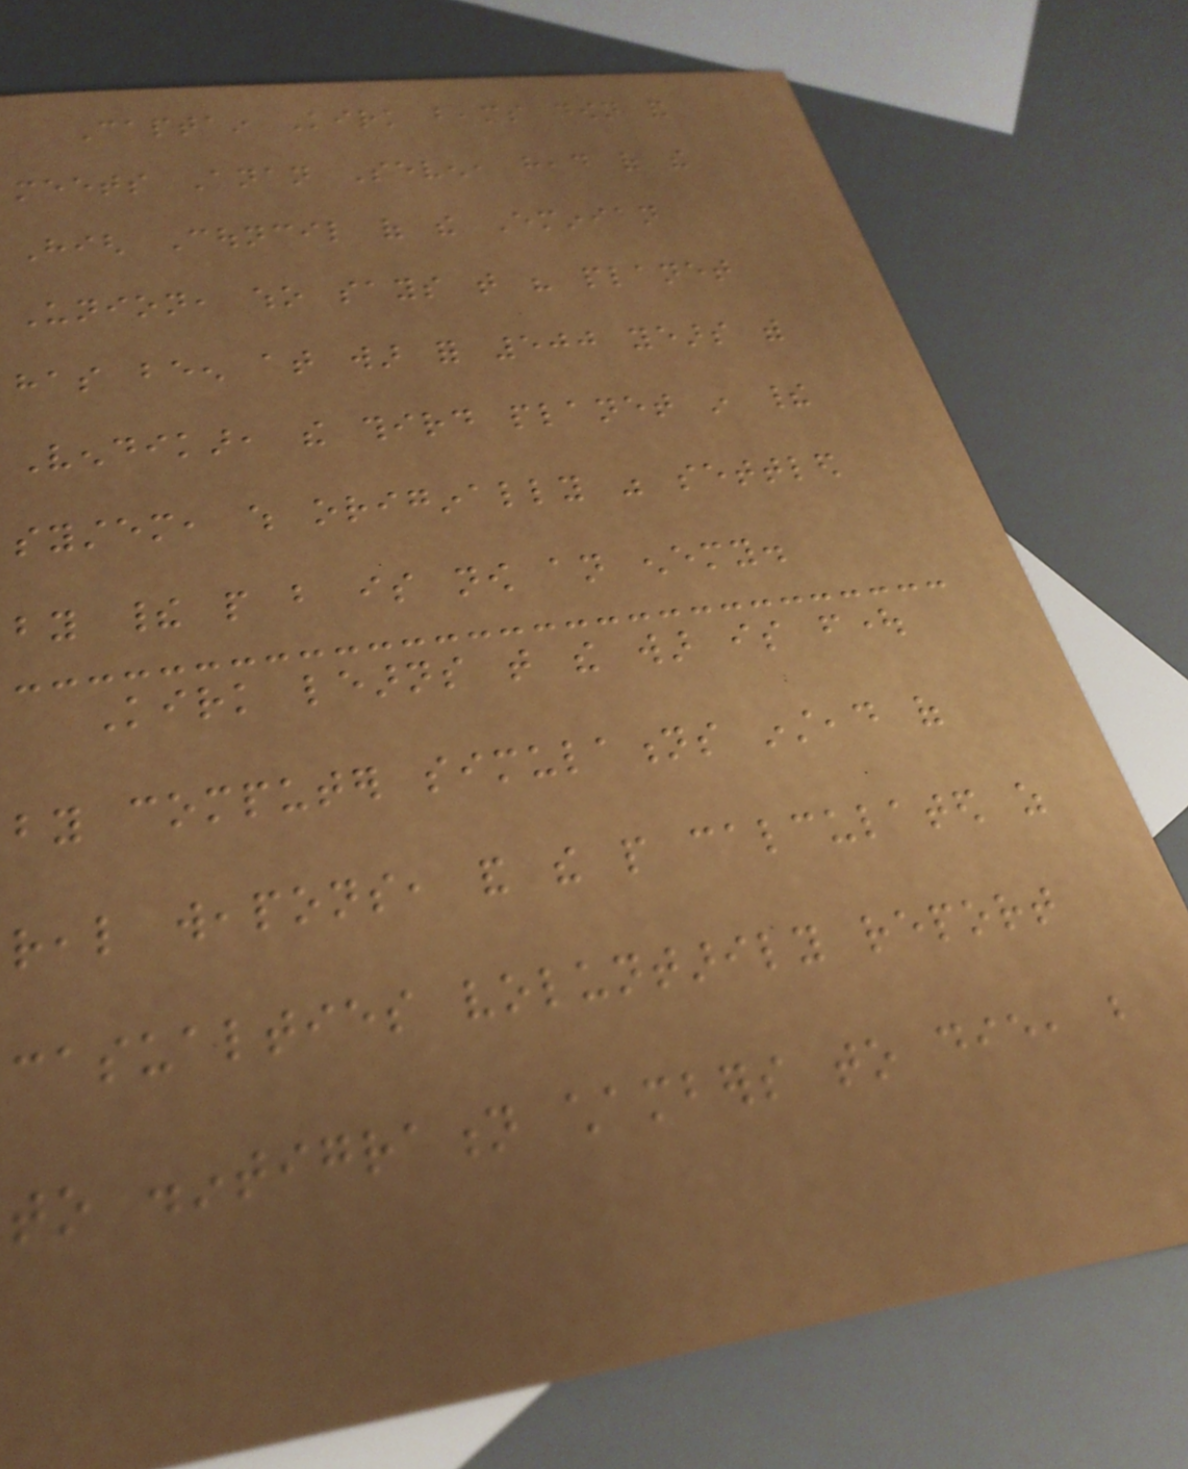Captain Kirk beams down and
meets Anan Seven, head of the
High Council of the Eminian
Union, who says that his planet
has been at war for 500 years with
Vendikar, the third planet in their
system, which originally was settled
by their people but is now an enemy.
Kirk learns that the war is fought
by computer simulations instead of
real weapons, and the people calculated as
casualties voluntarily report
to disintigration chambers to die, but
